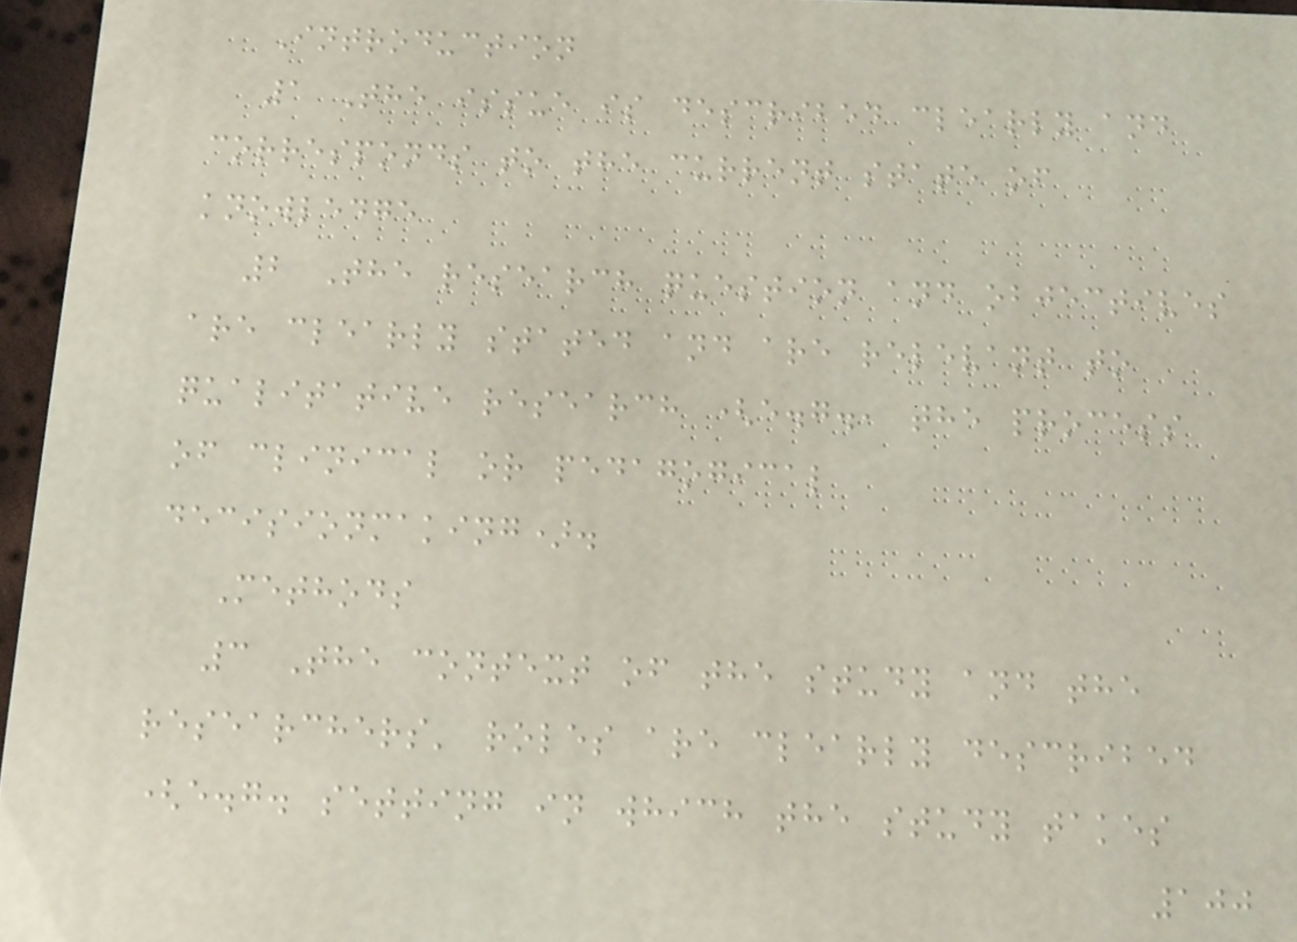Introduction
1 The issue is described clearly and
corresponds to the current state of
knowledge
2 The research question and objectives
are clearly stated and are relevant to
qualitative research (e.g., the process
of clinical or pedagogical
decisionmaking).
Methods
3 The context of the study and the
researchers' roles are clearly described
(e.g. setting in which the study takes
100
